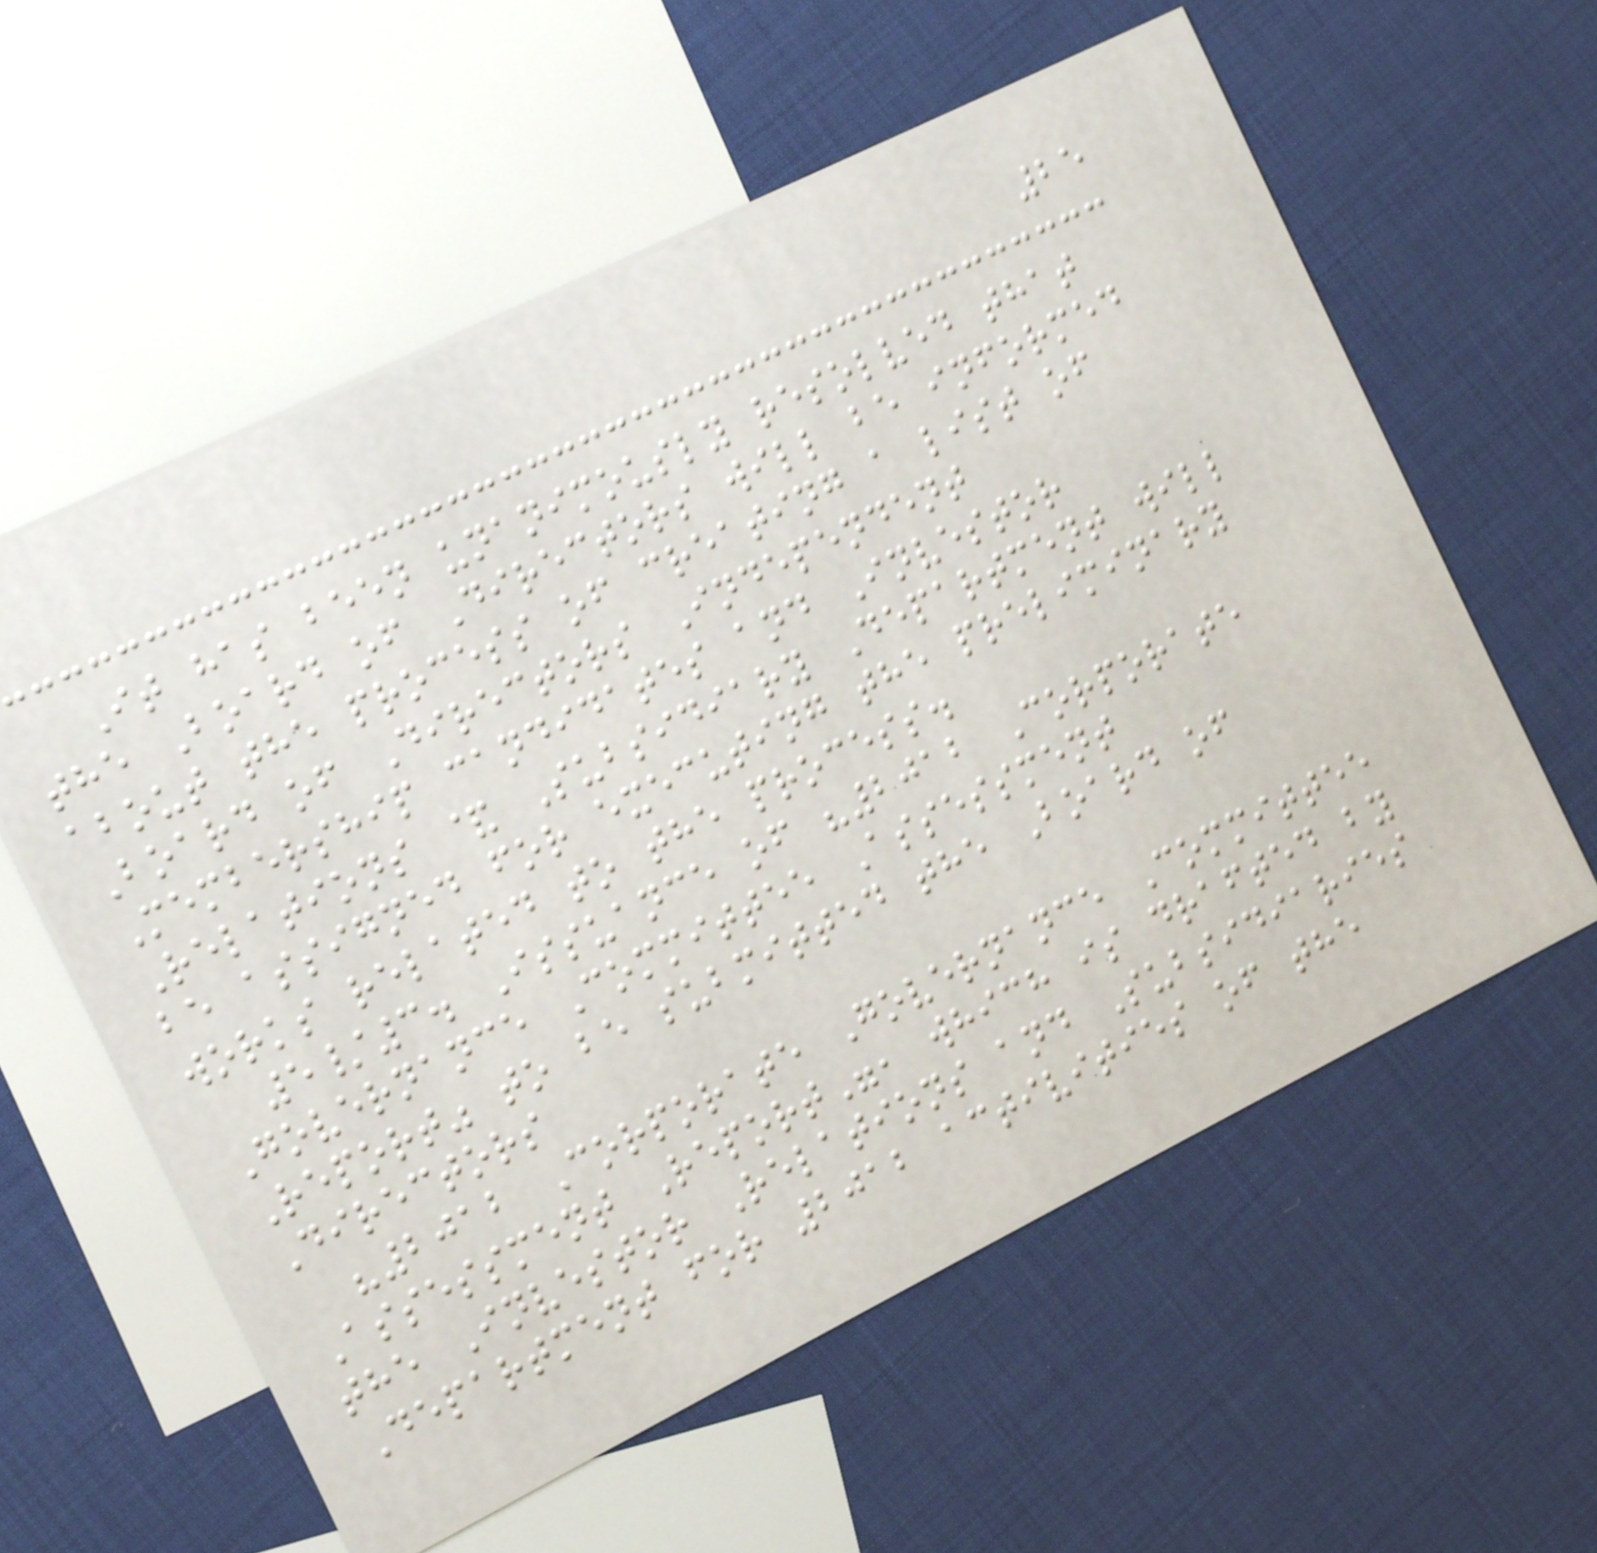25
It has been unanimously resolved that
the Board of Directors will be informed
about the process of creating a list of
Board of Directors Independent
Membership candidates and Investor
Relations & Subsidiary Department will
be assigned for executing the preliminary
works related to the process.
5/3. Issuance of "2012 Corporate
Governance Committee Assessment
Report" to be submitted the Board of
Directors
"2012 Corporate Governance Committee
Assessment Report", which is drafted by
the Investor Relations and Subsidiaries
Department for 2012 activities of the
